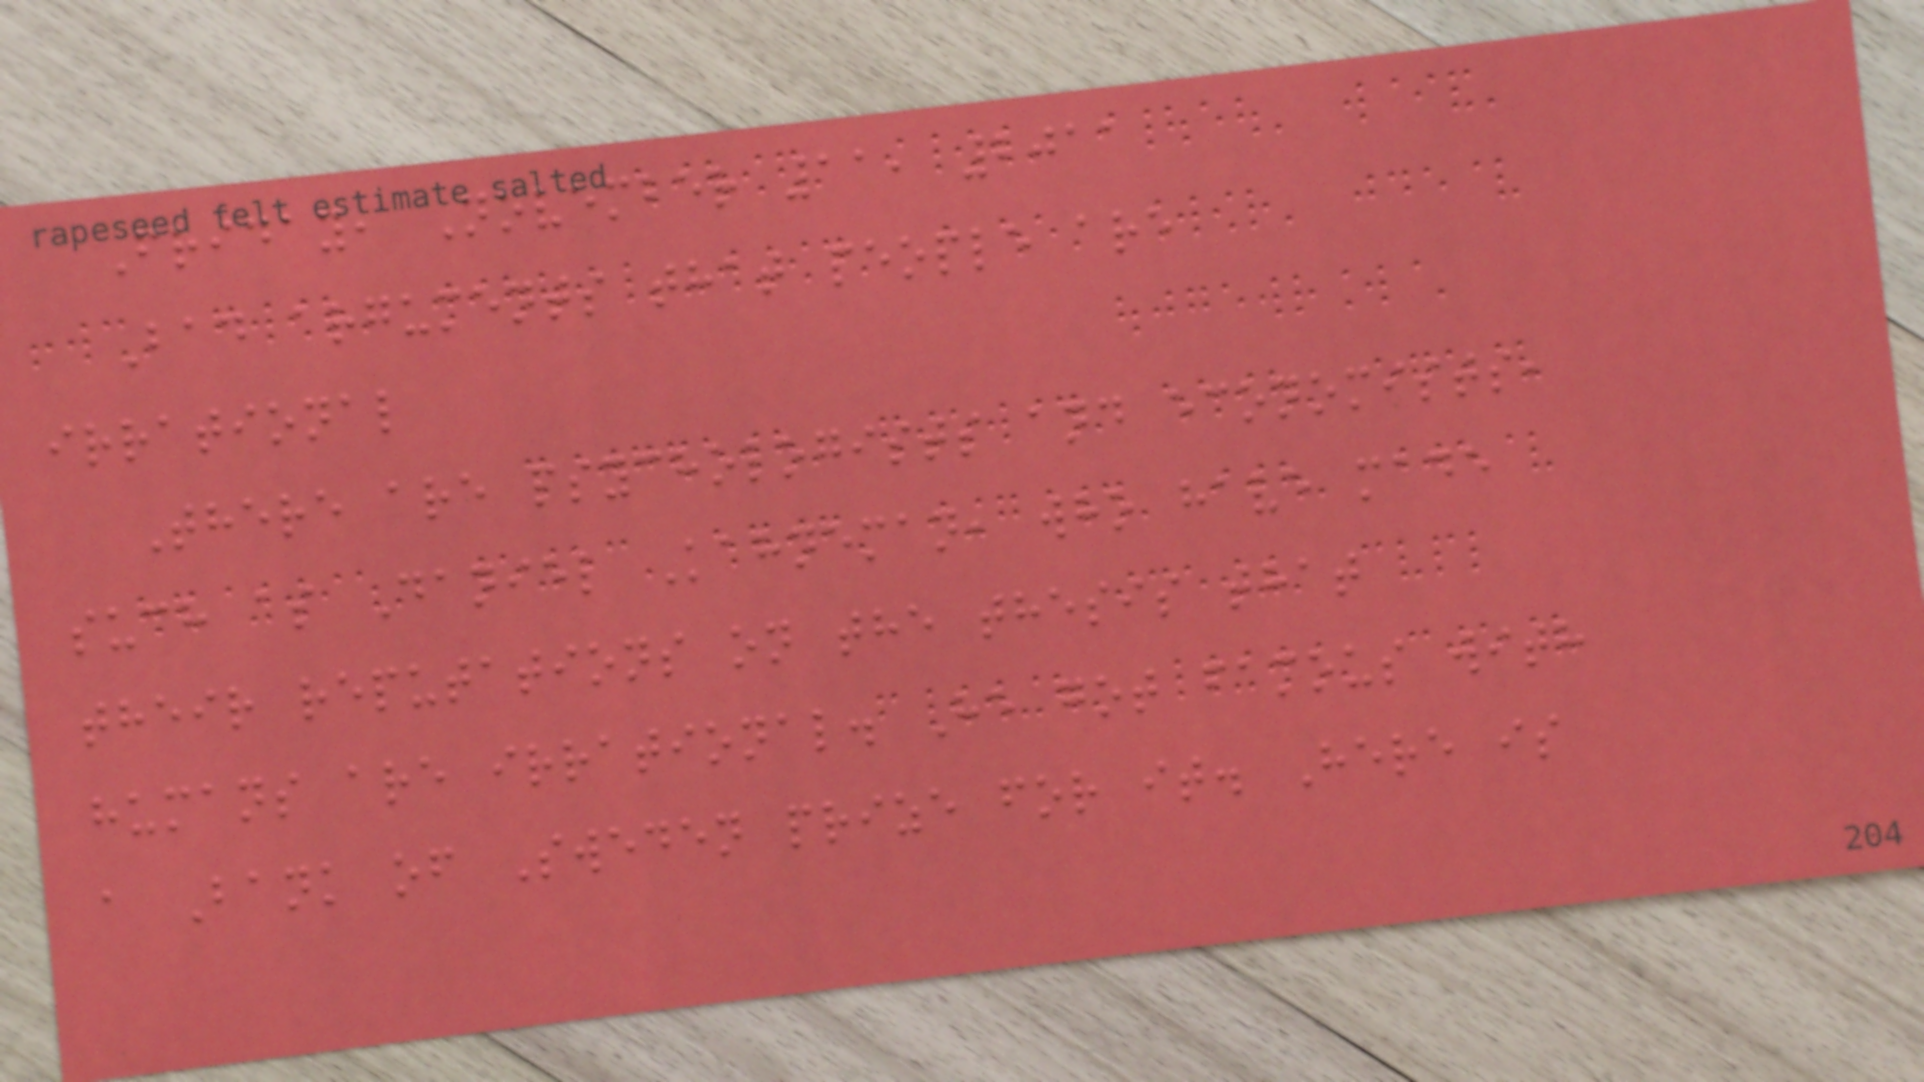Friday, November 11, 2011
Bad arguments that people are
irrational
There are psychologists and economists,
such as Daniel Kahneman, who have made
their reputations on the thesis that
humans are irrational. He got famous with
a Bank of Sweden prize for it. Here is
